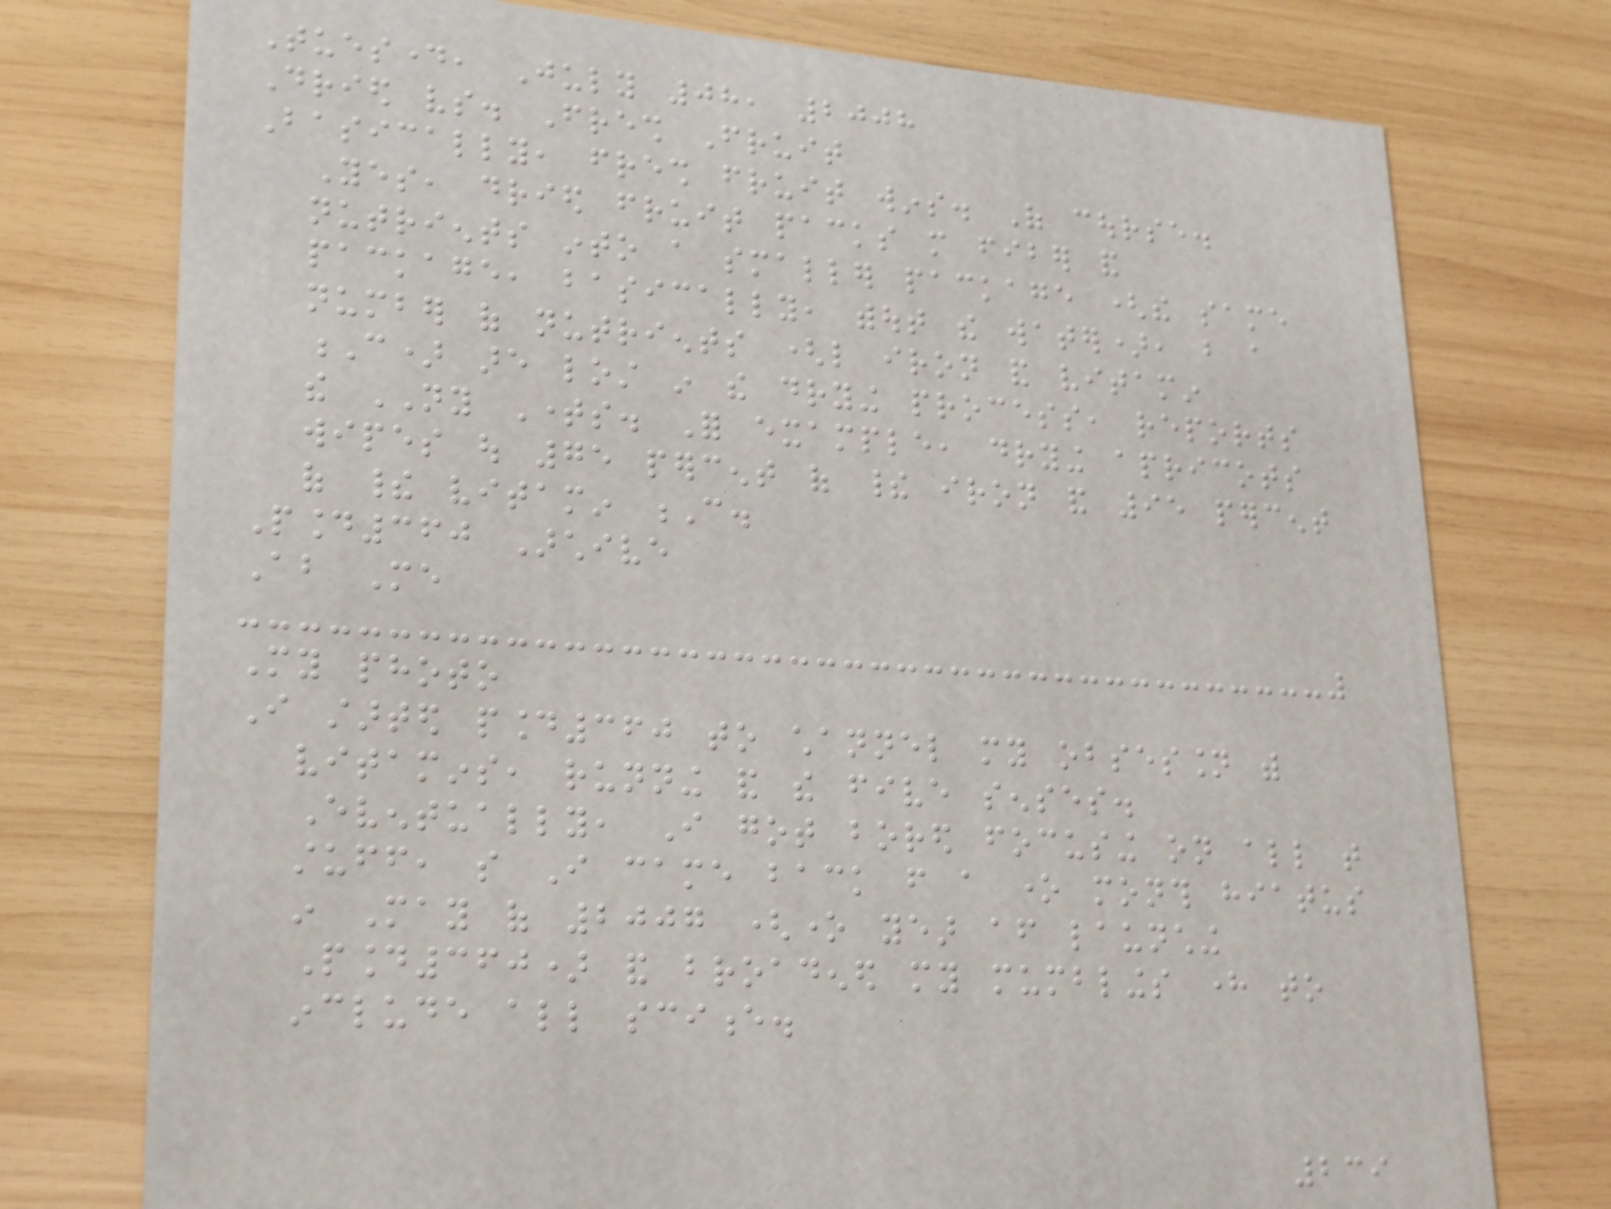Tuesday, July 08, 2008
Dried vs. Fresh Fruit
Basically, fresh fruit wins. Of course.
Yes, dried fruit packs more fiber and
nutrients into a smaller package (the same
package, basically, without the water), but a
number of nutrients (like iron and vitamin
C) are lost in the drying process, reports
the NY Times. For example, drying apricots
wipes out 75 percent of their iron and 95 percent
of their vitamin C.
Pound360 Archive
About Me
My photo
I started pound360 to channel my obsession with
vitamins, running and the five senses.
Eventually, I got bored focusing on all that
stuff, so I came back from a one month hiatus
in May of 2007 (one year after launching
Pound360) and broadened my mumblings here to
include all science.
239
